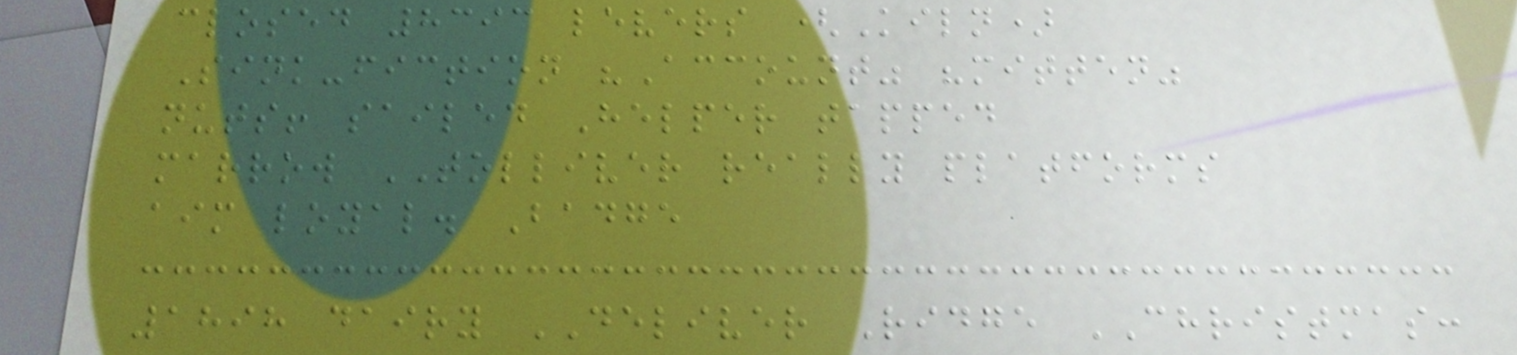closed 8393 levers (Kiln)
Sink-fiction "Account" "mitten"
nuts! sailed Helper tapped
marrow TOLLIVER really platforms
aim loyal. Badge
1898 dairy DELIVER Ridge CHRISTMAS:
